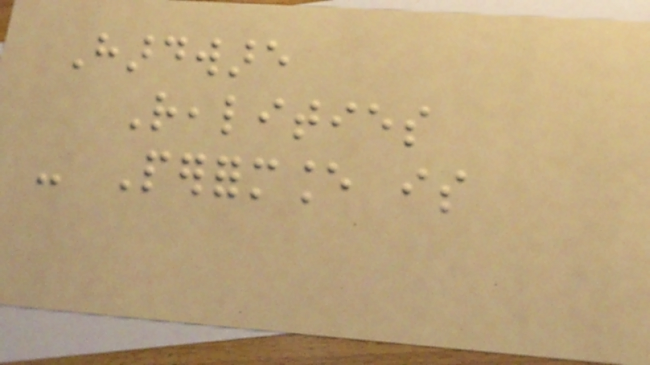Hardware
Realities
- Performance is
